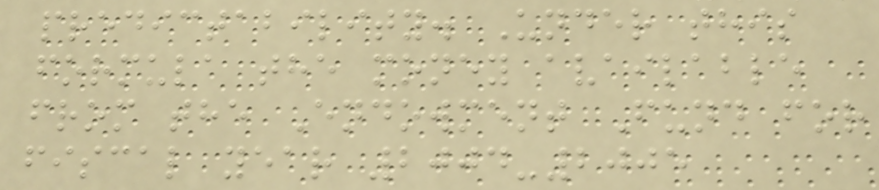predictability. Under this
formula the money available
from the Endowment Fund for
fiscal year 2004-2005
